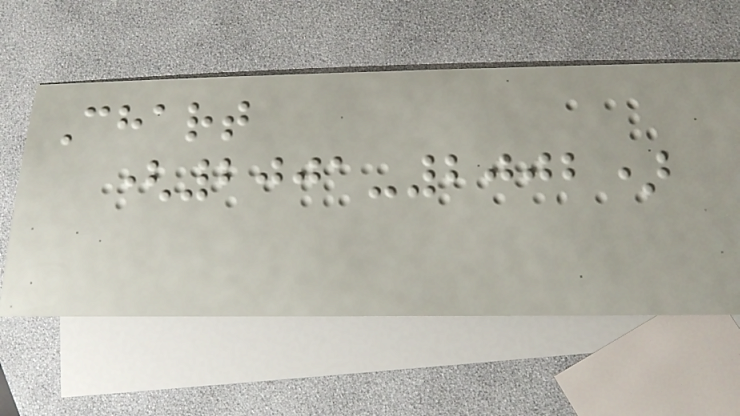Chart
(2001-2002)
